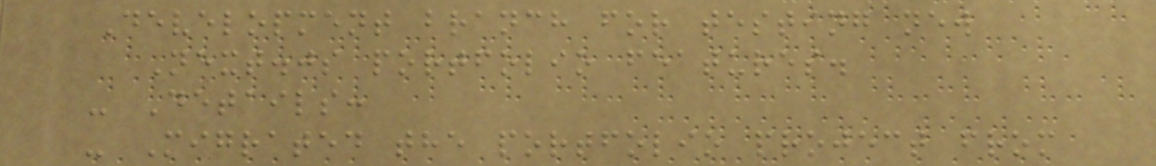Development branch for testing new
Next.js portfolio features.
- Details:
- Migrated the portfolio project from
